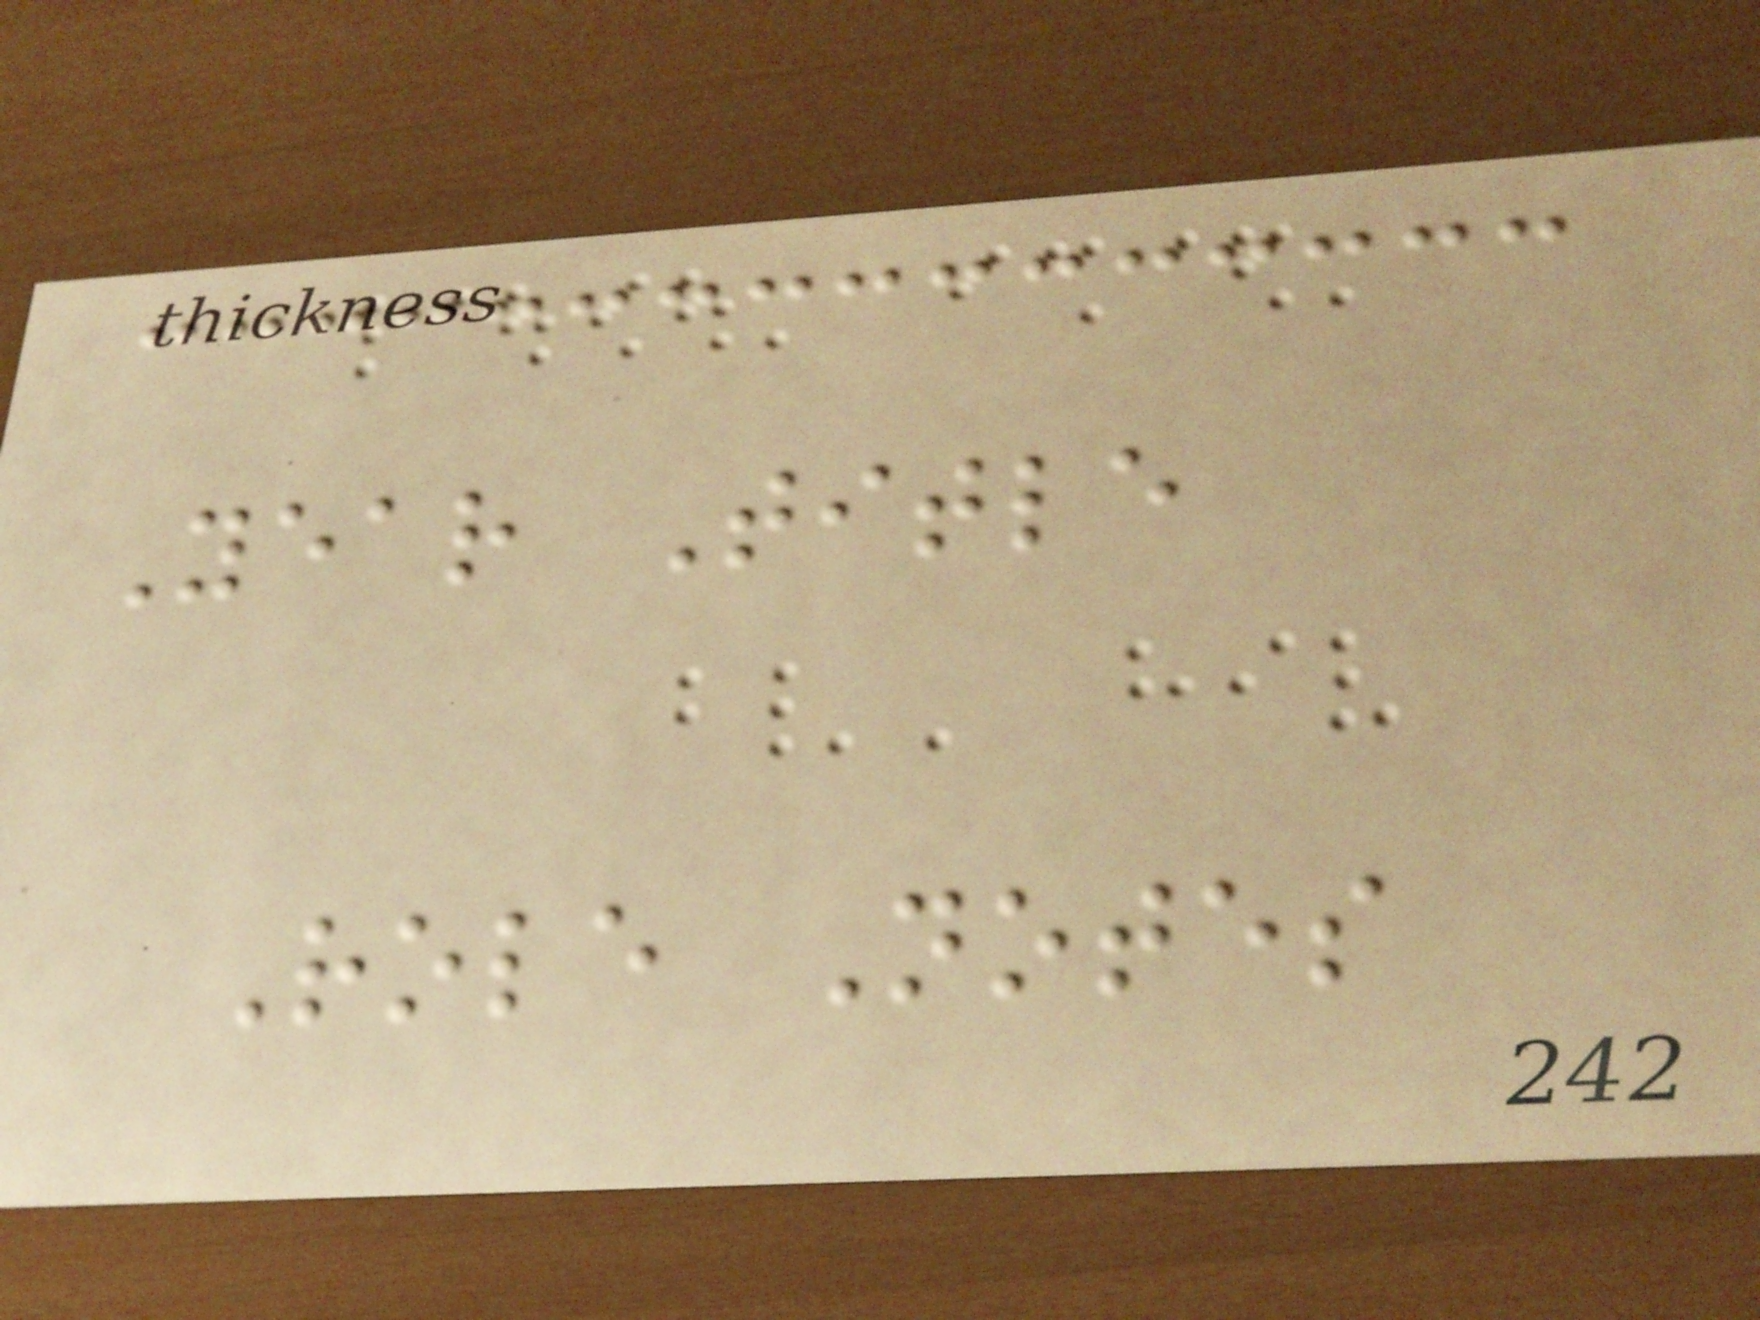Year Title
Role Notes
